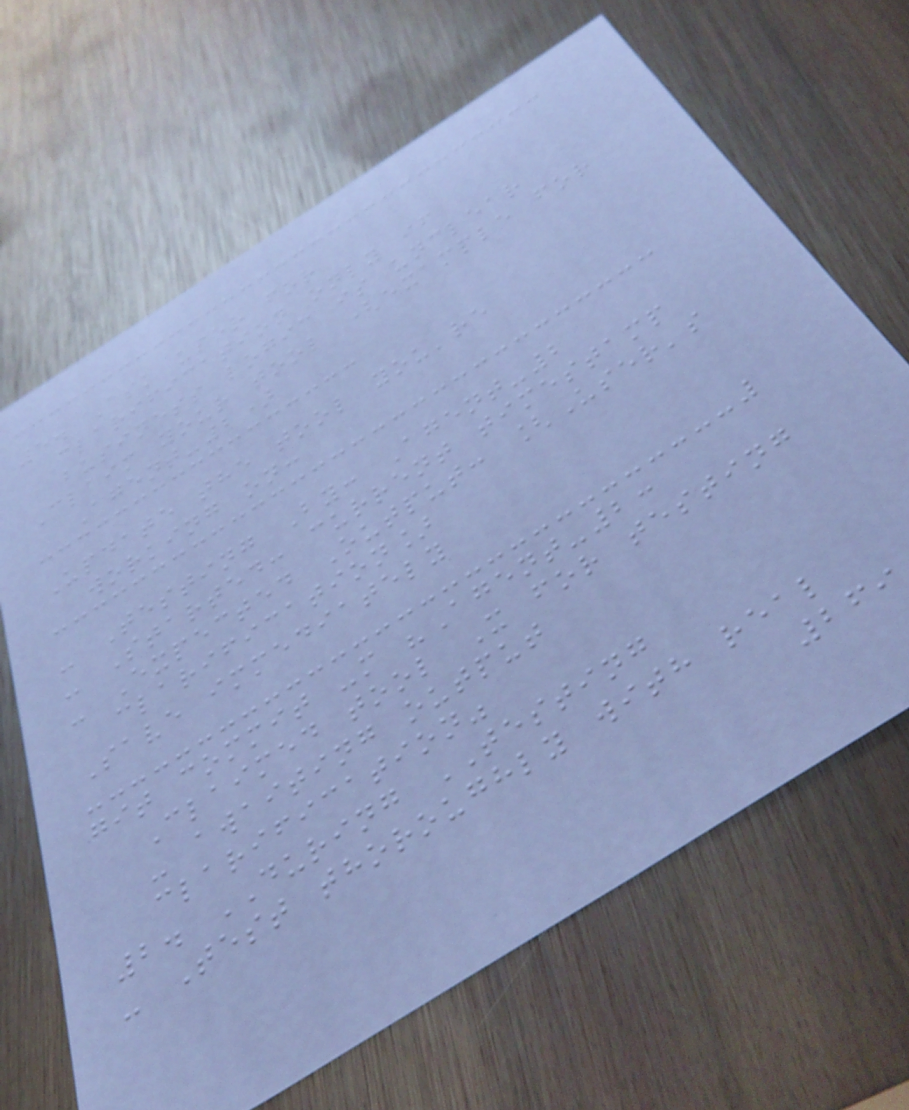5. Ask user for
clarification only if
business logic is unclear
Claim your tool (example for
Agent-2)
Update the tool you're
working on:
- Testing By: Agent-2
- Started: current timestamp
- Expected Output: [User's
clarification]
Save immediately
git commit -m "Agent-2:
Claimed tool X for testing
- awaiting output
clarification"
2. DURING TESTING
- Test thoroughly with real
269
